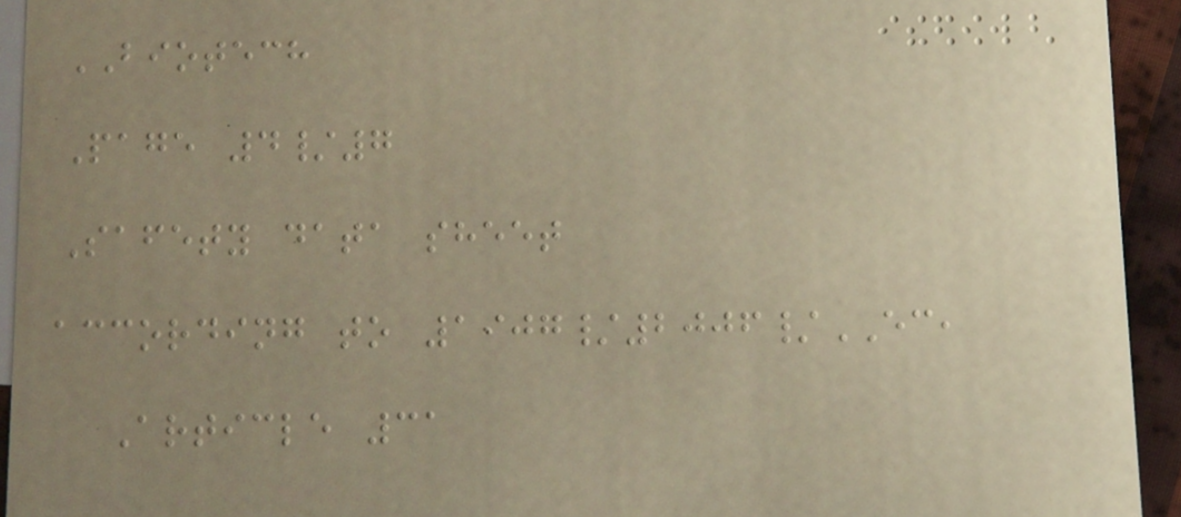BIOTECH
Page 4/7
Safety data sheet
according to 1907/2006/EC,
Article 31
